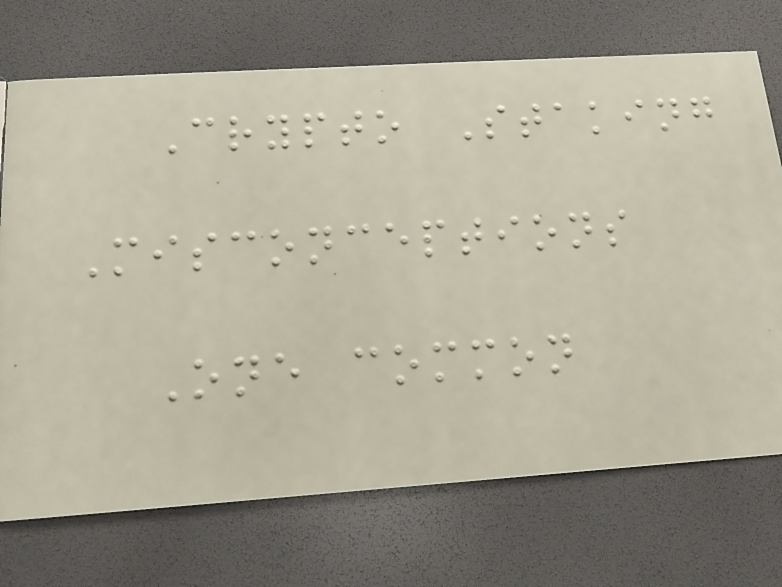Crypto Staking
Misconceptions
One common
